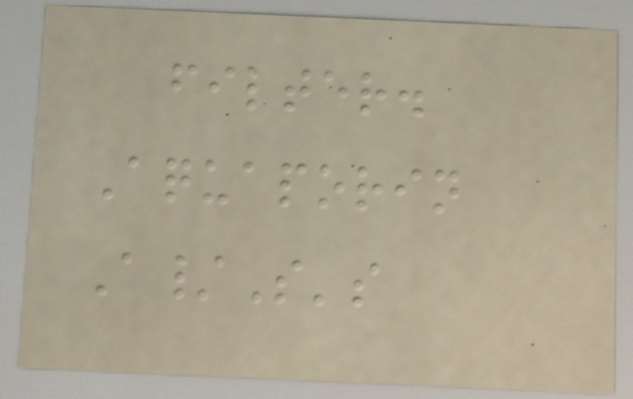filter.
Aquaporin
A/S's
